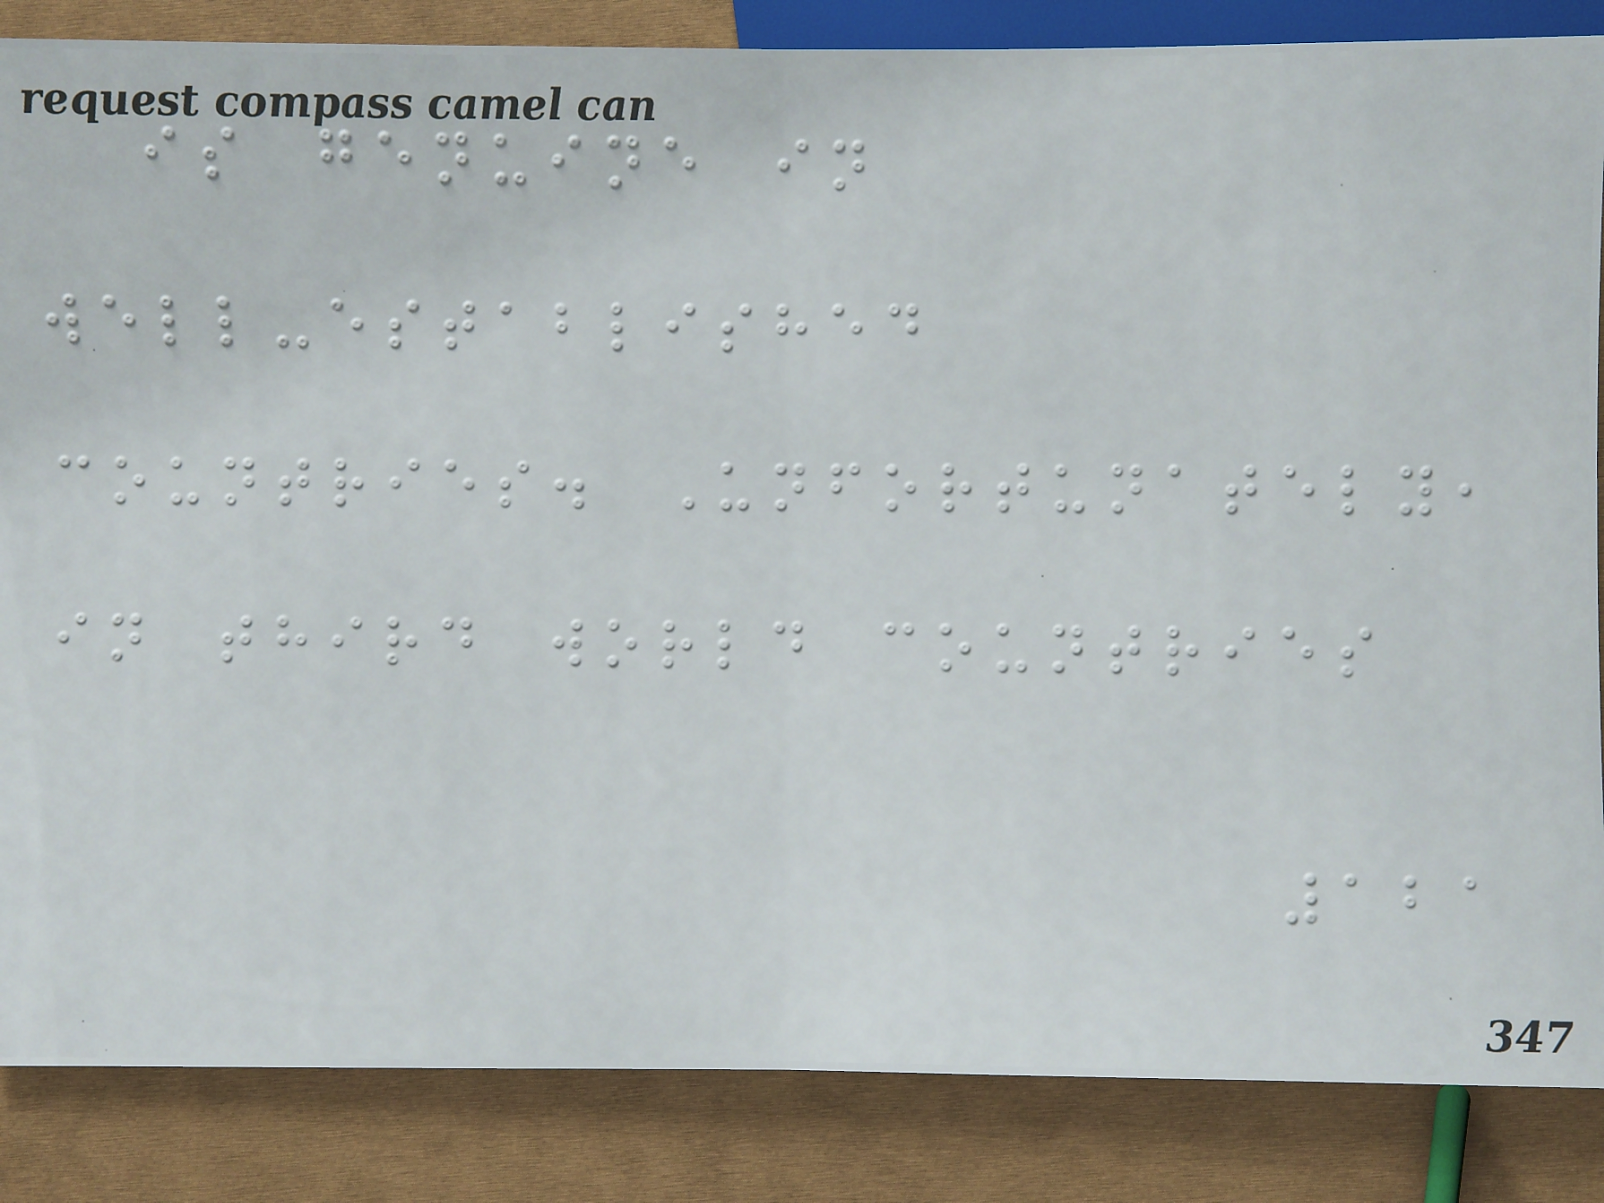is genuine in
well-established
countries. Unfortunately,
in third world countries
121
